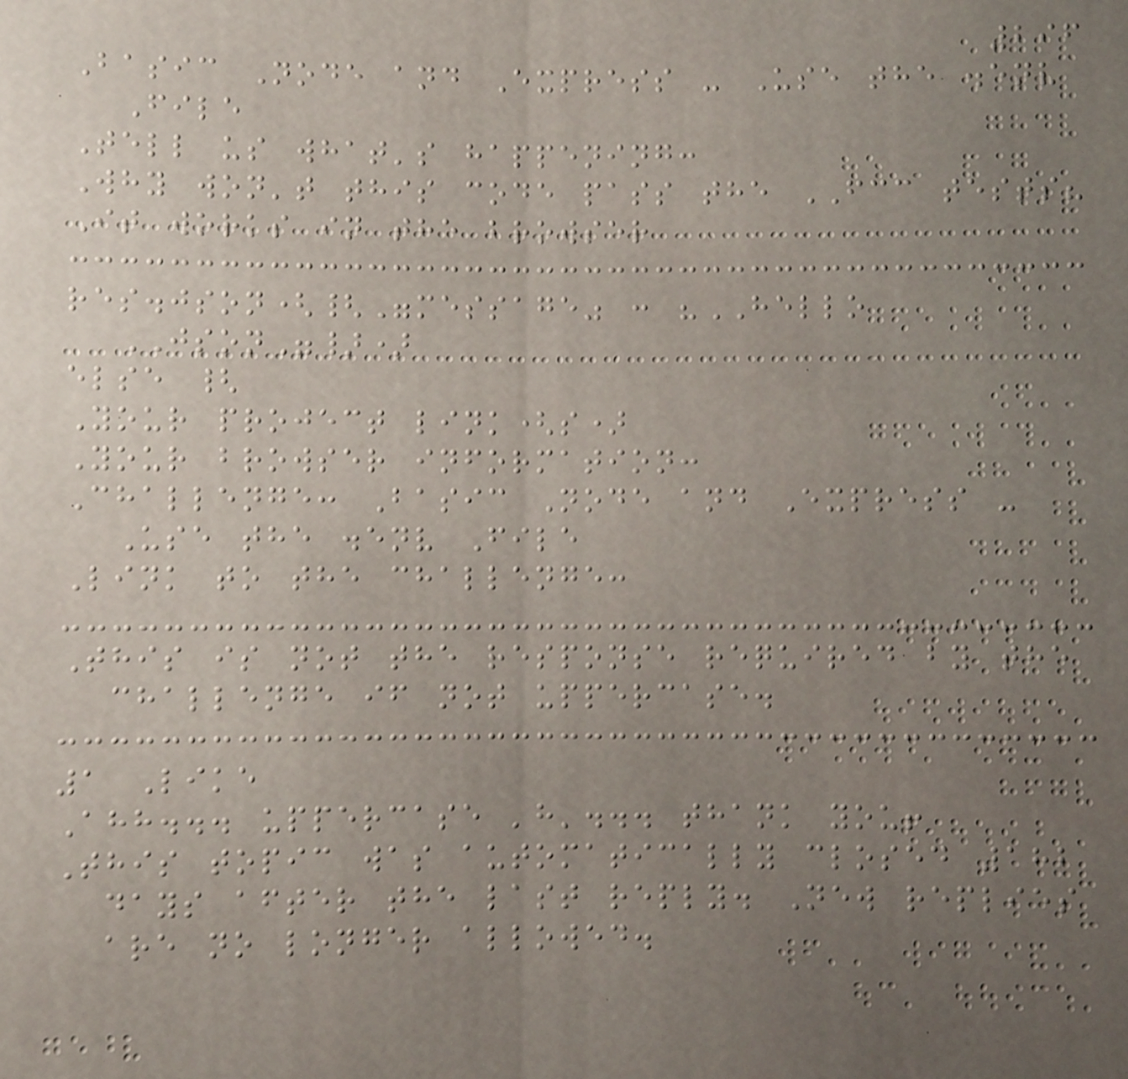296
Basic Node and Express - Use the .env
File
Tell us what's happening:
Why won't this code pass the FCC tests?
It works in the browser
res.json({"message" : "HELLO
JSON"})
else {
Your project link(s)
Your browser information:
Challenge: Basic Node and Express -
Use the .env File
Link to the challenge:
This is not the response required by the
challenge if not uppercase.
1 Like
Ahh... uppercase 'h'... thank you!
This topic was automatically closed 182
days after the last reply. New replies
are no longer allowed.
